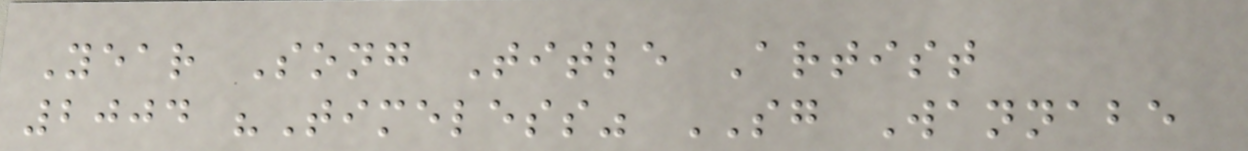Year Song Title Artist
2004 "Timeless" SG Wannabe
